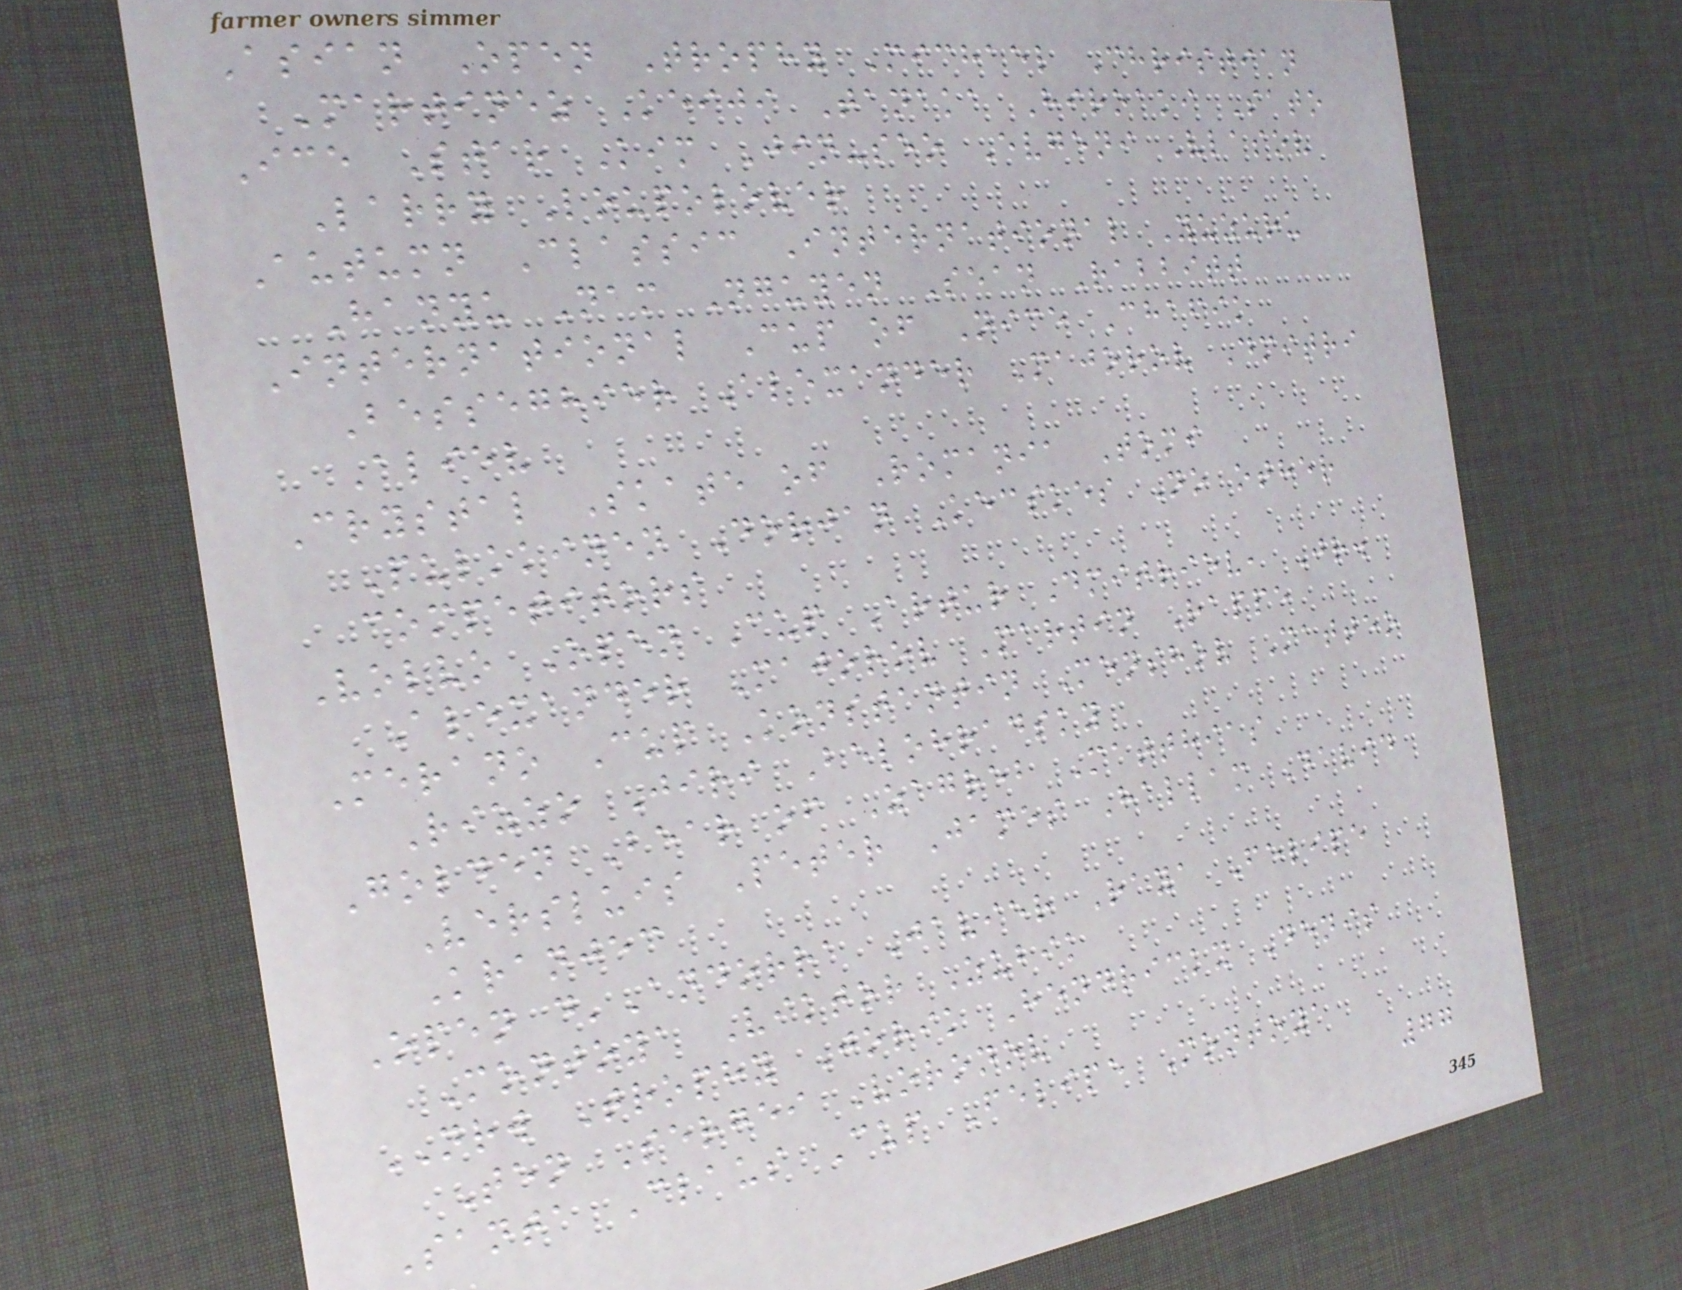Asian Open Trophy Michael Christian
Martinez Keiji Tanaka Hiroaki Sato
Ice Star Kim Jin-seo Evgeni Vlasov
Larry Loupolover
Autumn Classic International Yuzuru
Hanyu Nam Nguyen Sean Rabbitt
International Cup of Nice Chafik
Besseghier Alexander Majorov Dmitri
Aliev
Crystal Skate of Romania Tomi
Pulkkinen Dorjan Kecskes No other
competitors
Volvo Open Cup Artur Dmitriev, Jr.
Alexander Majorov Martin Rappe
Merano Cup Konstantin Menshov Matteo
Rizzo Jiri Belohradsky
Golden Bear of Zagreb Matthias
Versluis Peter James Hallam David
Kranjec
Open d'Andorra Javier Raya Felipe
Montoya Viktor Zubik
NRW Trophy Jorik Hendrickx Denis
Ten Sergei Voronov
Santa Claus Cup Felipe Montoya
77
